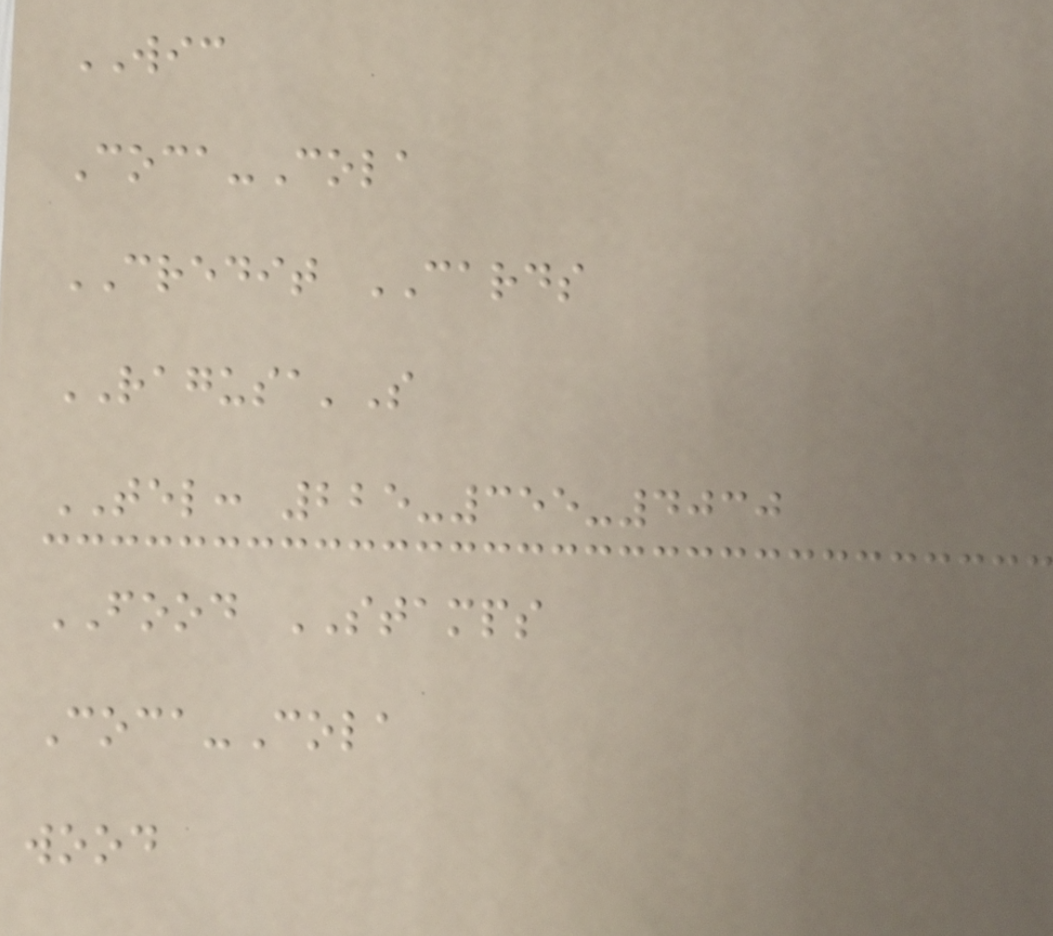WIC
Coca-Cola
CREDIT CARDS
RAGUSA'S
TEL: 225-355-4030
FOOD STAMPS
Coca-Cola
wood
